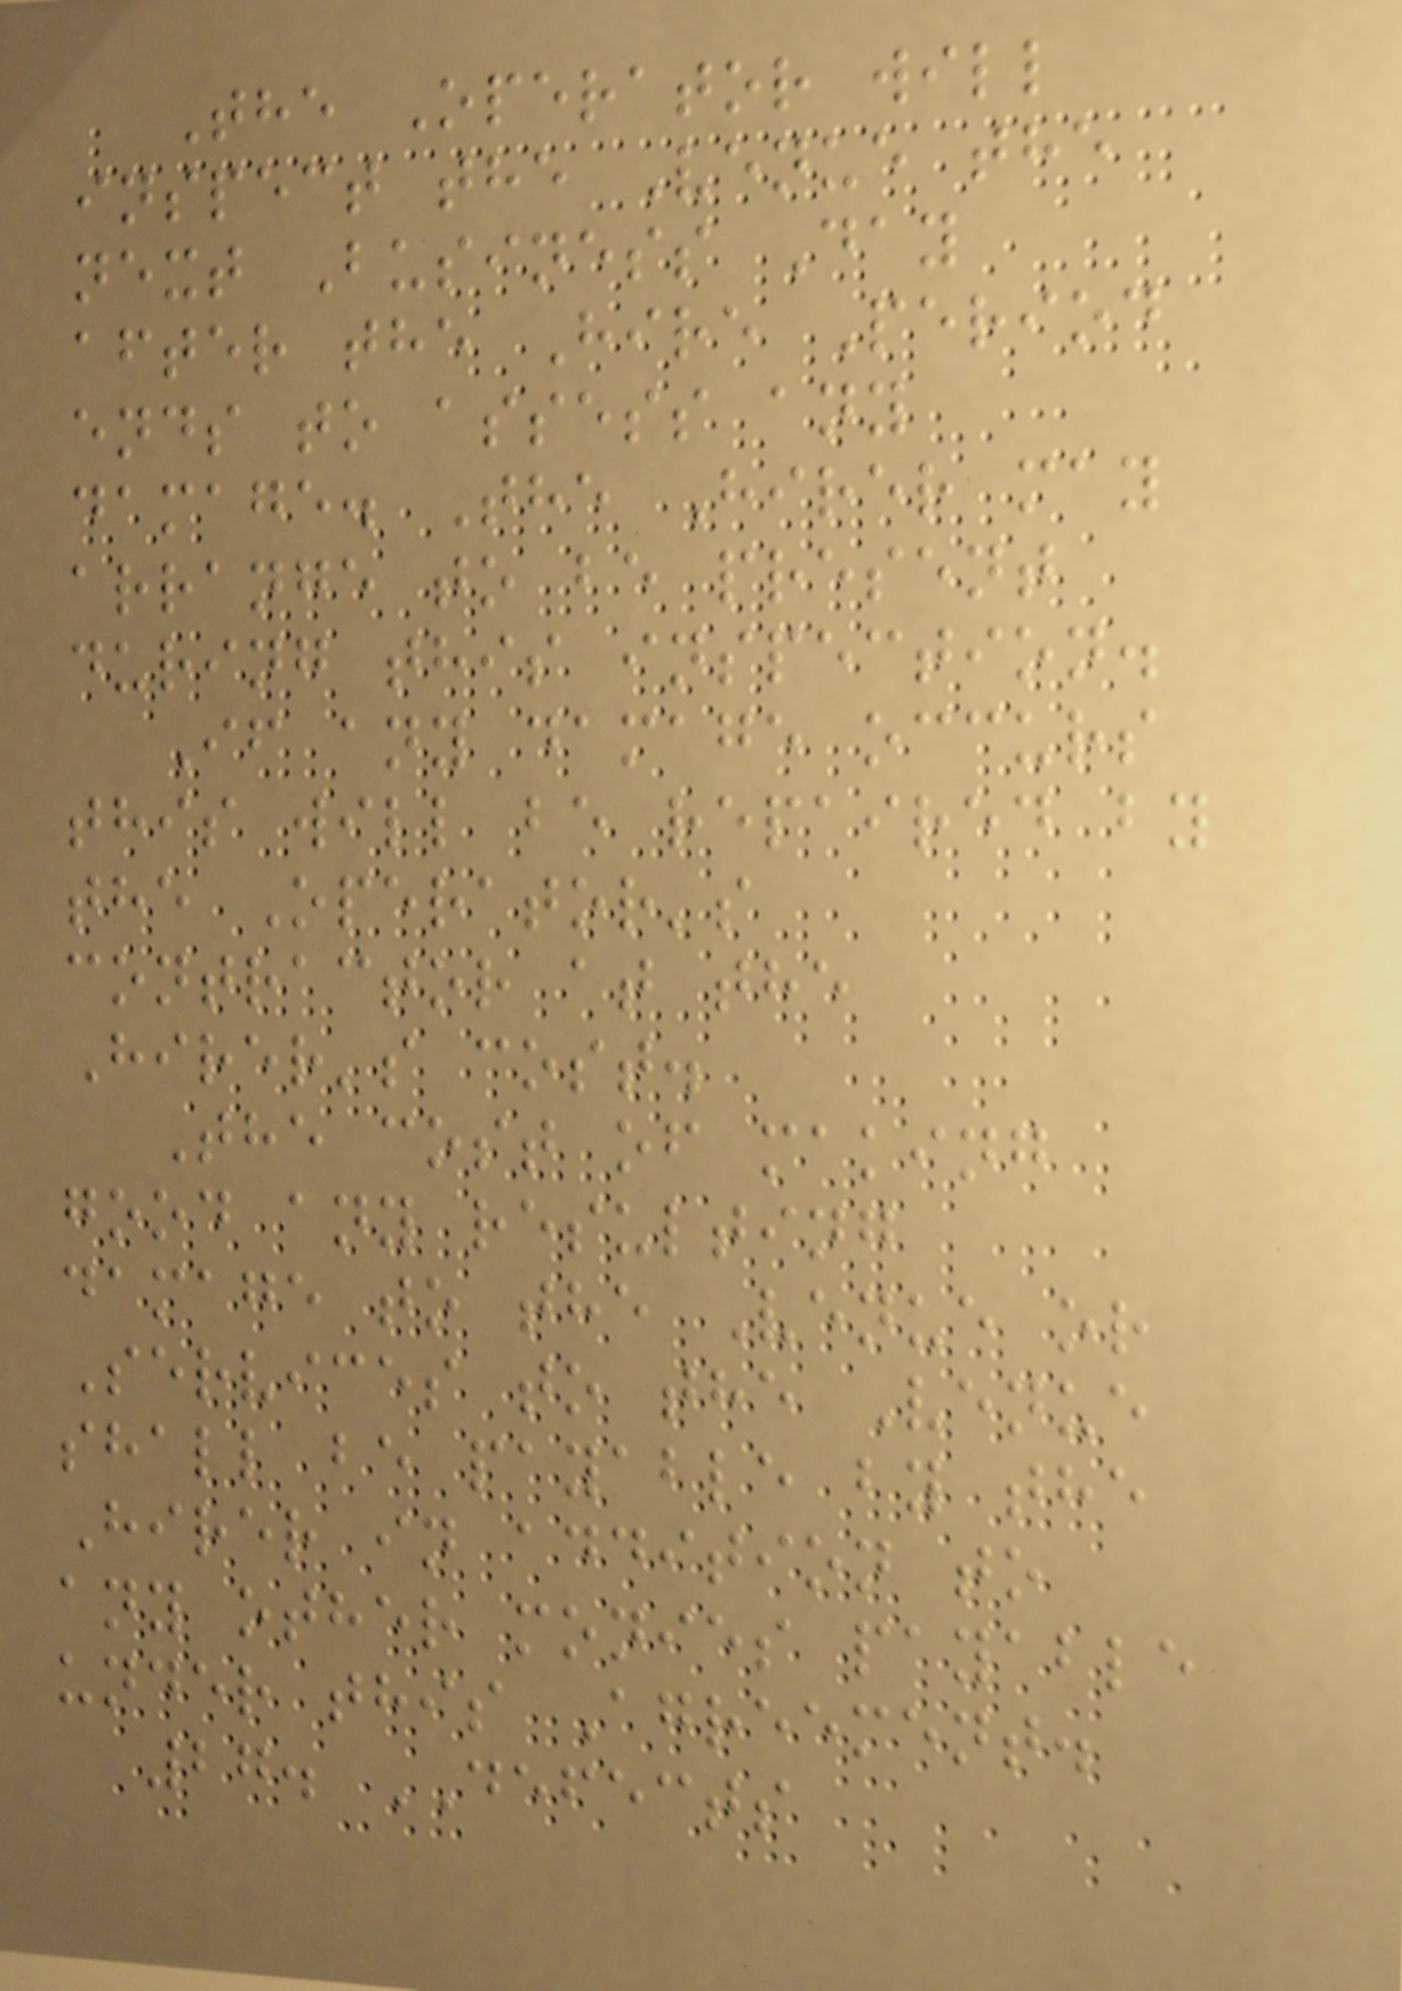The Operator will
inspect the Venue the
next Business Day
after the Hire Period
ends to assess any
damage. The Hirer may
arrange to be present
during this inspection.
If any damage occurs
this will be repaired by
the Operator's
contractor at the
Hirer's cost.
The cost of making
good any resulting
damage to the Venue or
Services to the Venue
shall be payable by the
Hirer in addition to
any other monies payable
under this Agreement.
27. DEFECTS
